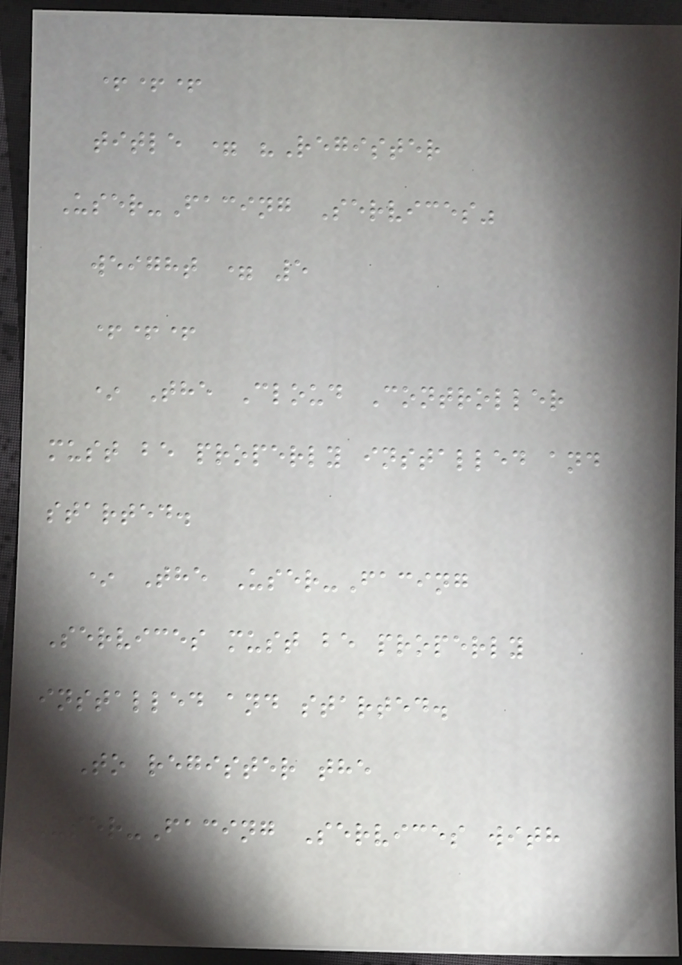+++
title = "Register
User-Facing Services"
weight = 5
+++
* The Cloud Controller
must be properly installed and
started.
* The User-Facing
Services must be properly
installed and started.
To register the
User-Facing Services with
